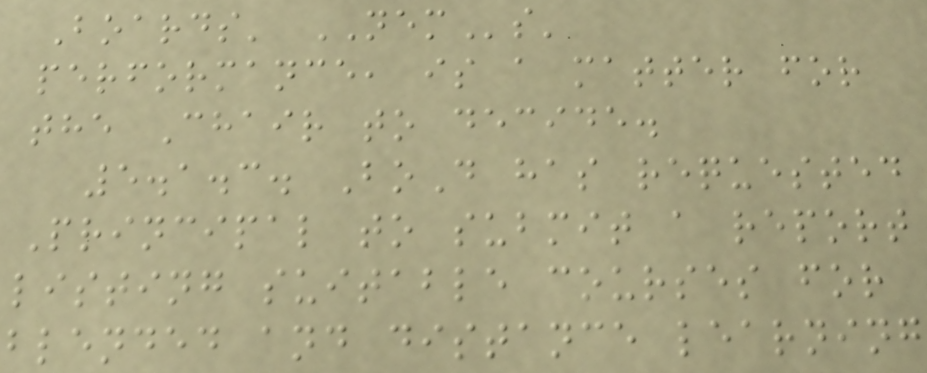Boards' NEMs'
performance, is a matter for
the Chair to decide.
5.1.3. BoD has requested
Principal to submit a report
listing suitable courses for
blended and distance learning
